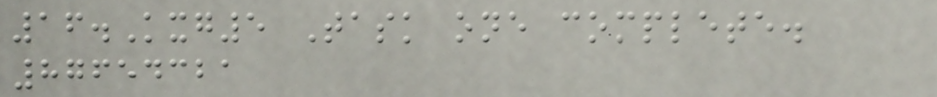16.Kxg5 Task one complete.
87654321
